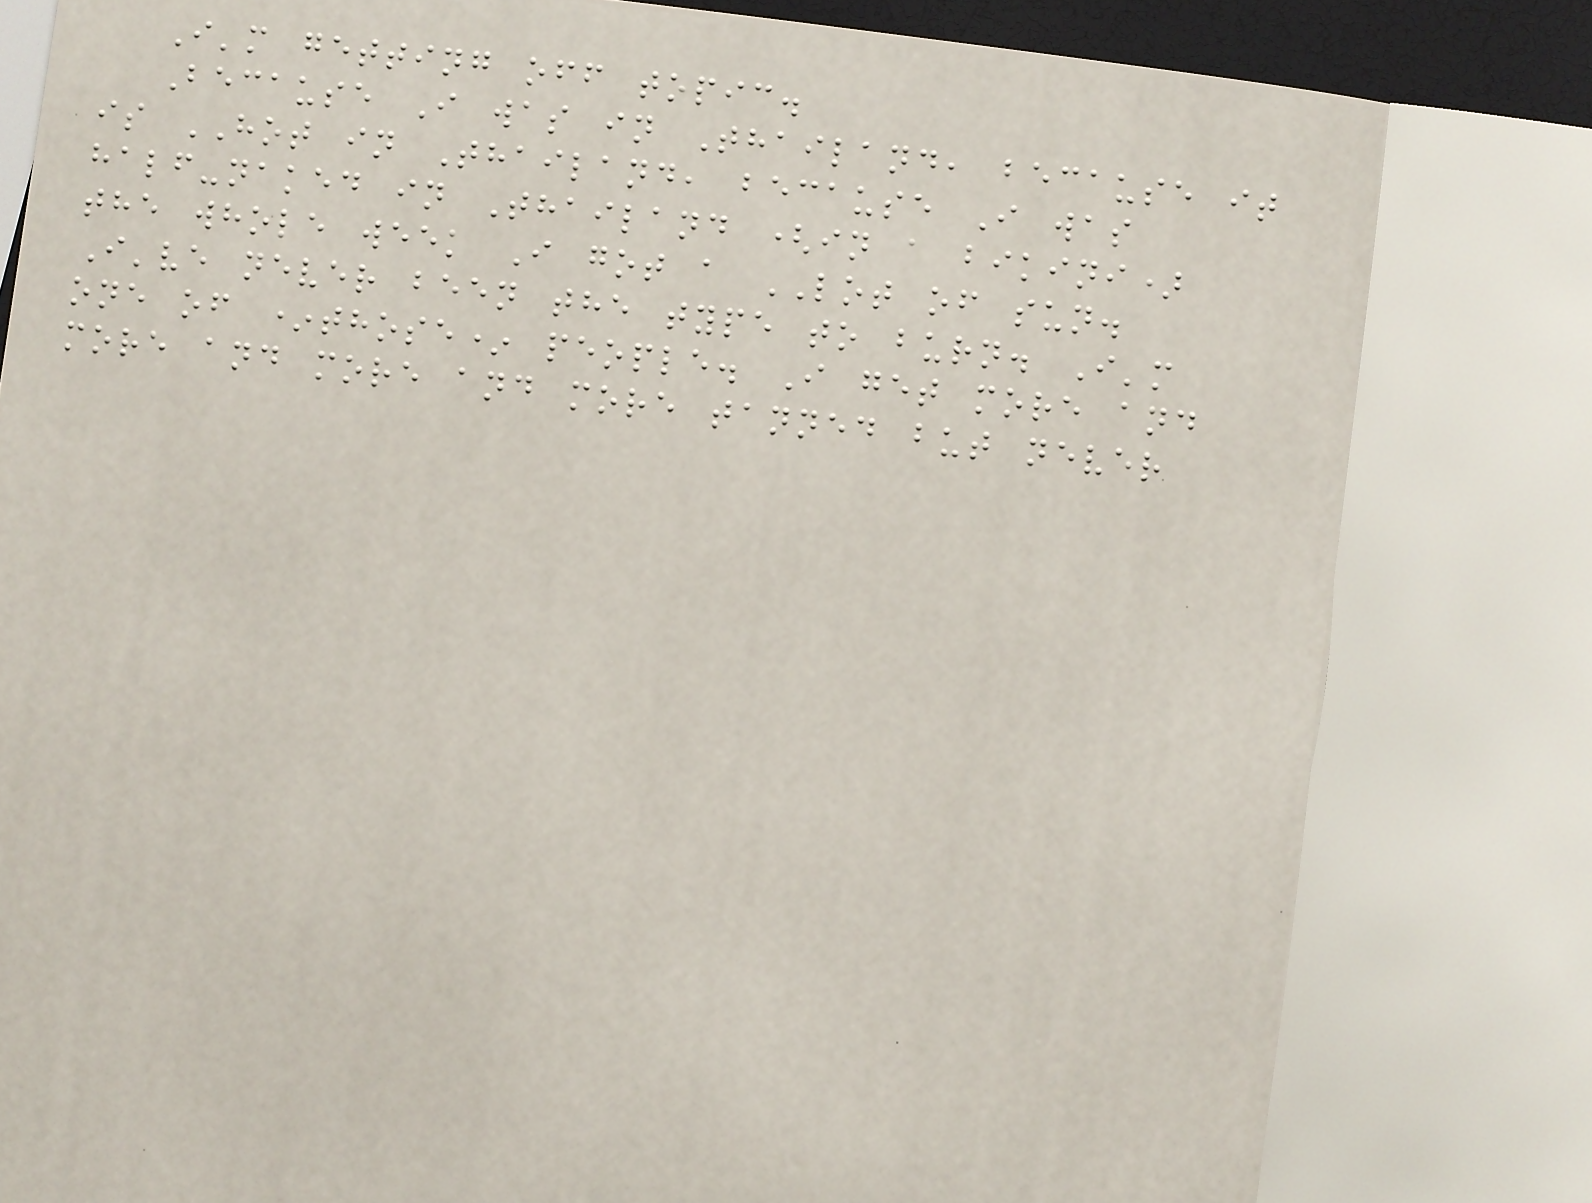I'm getting off topic.
Because I was in Thailand, because it
is HOT in Thailand, because I was
half-naked in Thailand (in a bikini)
the whole week I got a LOT of sun.
I've never been the type to burn. I'm
one of *those* people. I get more and
more and more and more tanned but never
